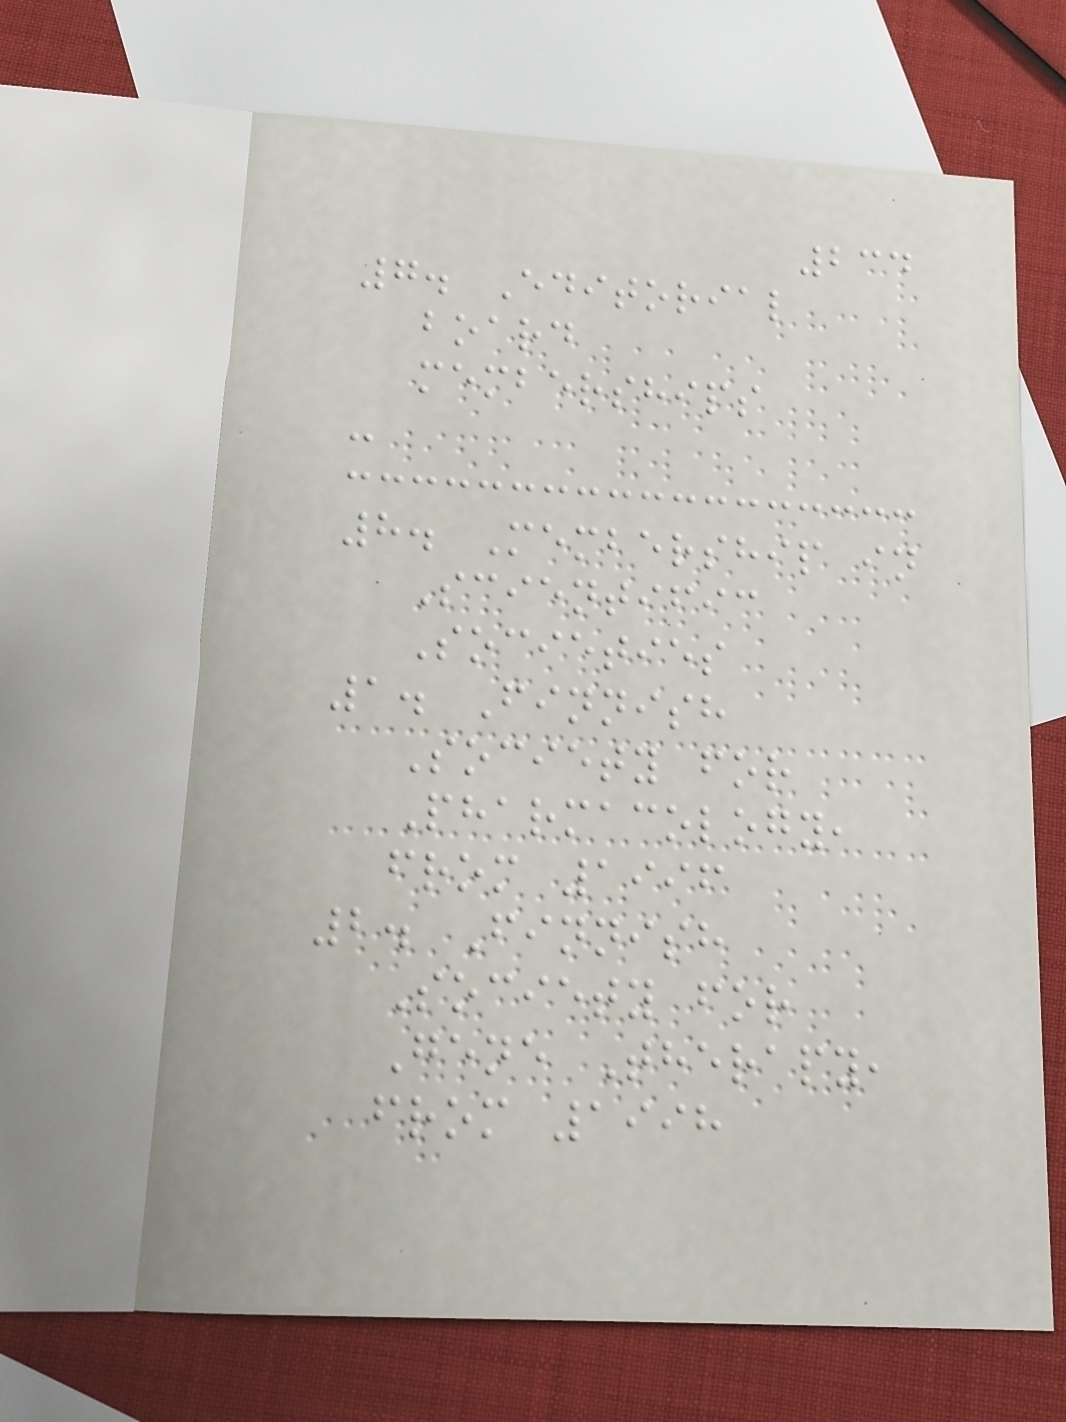234
7. Editorial
board
memberships
-
8. Membership in
Scientific
Societies
1. Finnish
Society for
Pharmacology,
from 1996
2. Finnish
Society for
Gene Therapy,
from 1998
